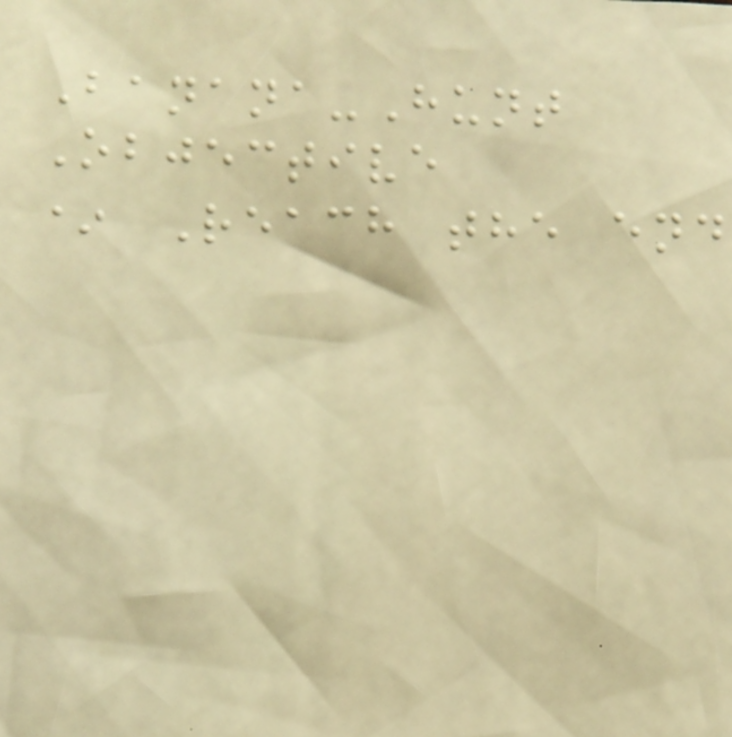Banana-Hunt
Objective
* Reach the end
